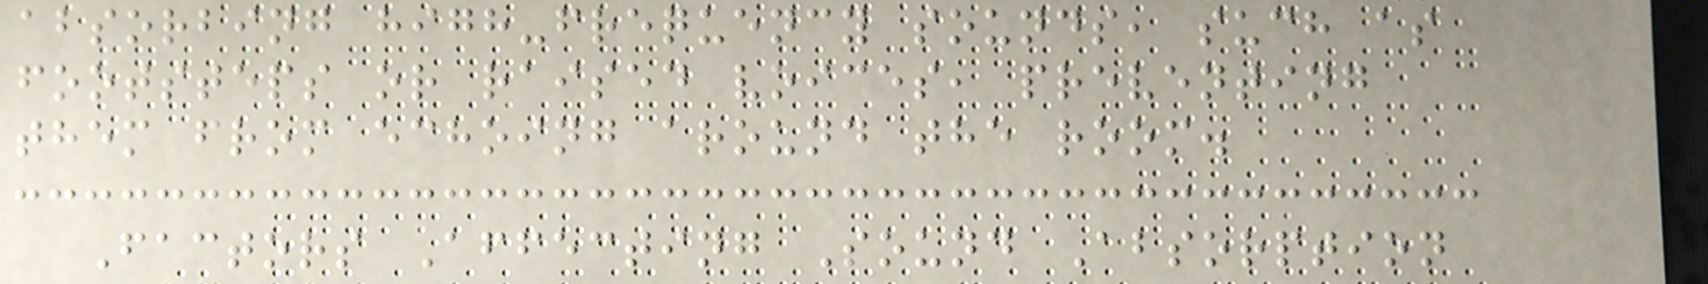absorbing high-frequency sounds, such as
footsteps or raised voices, preventing
them from echoing around the room.
Factors Affecting Sound Absorption
